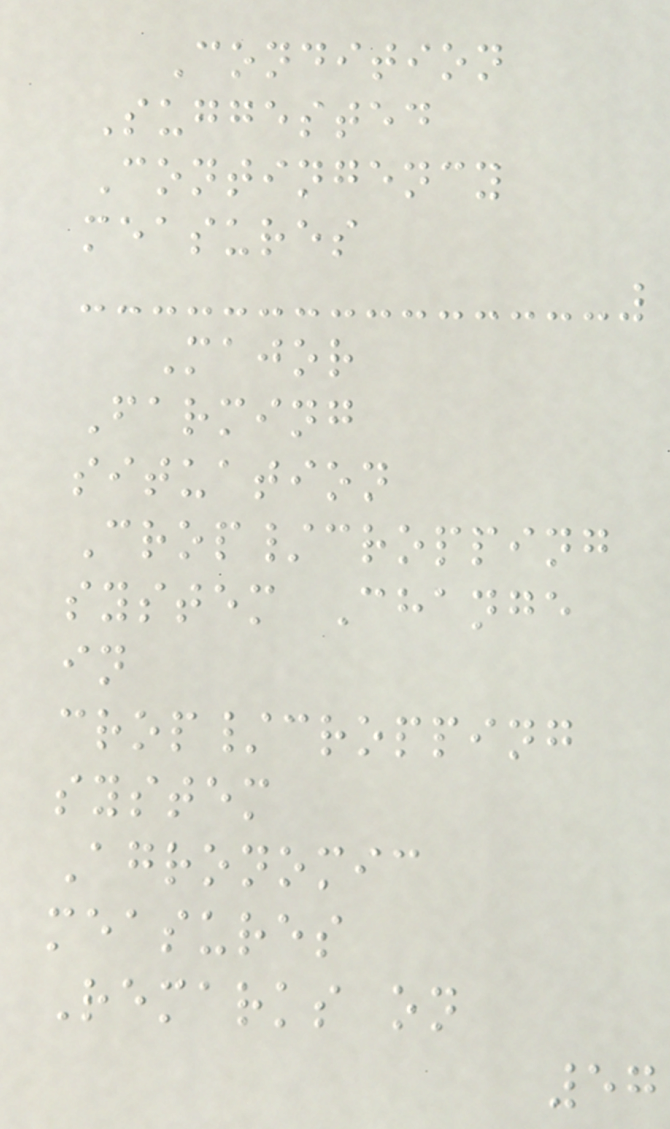Condition
Suggested
Contingency
measures
Major
Farming
situation
Crop/cropping
system Change
in
crop/cropping
system
Agronomic
measures
Remarks on
57
